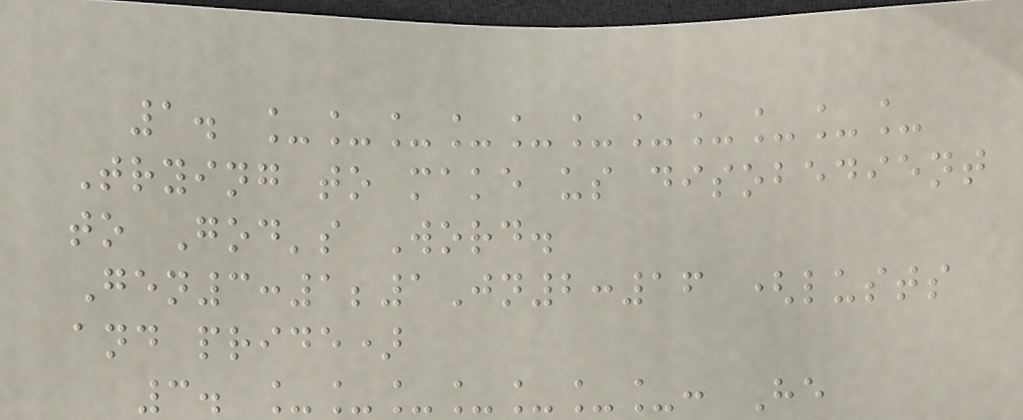1. ___________
Trying to make us disobedient
to God's Word.
Gen3:1;1Jn2:16 (lusts
and pride)
3. _______: He
